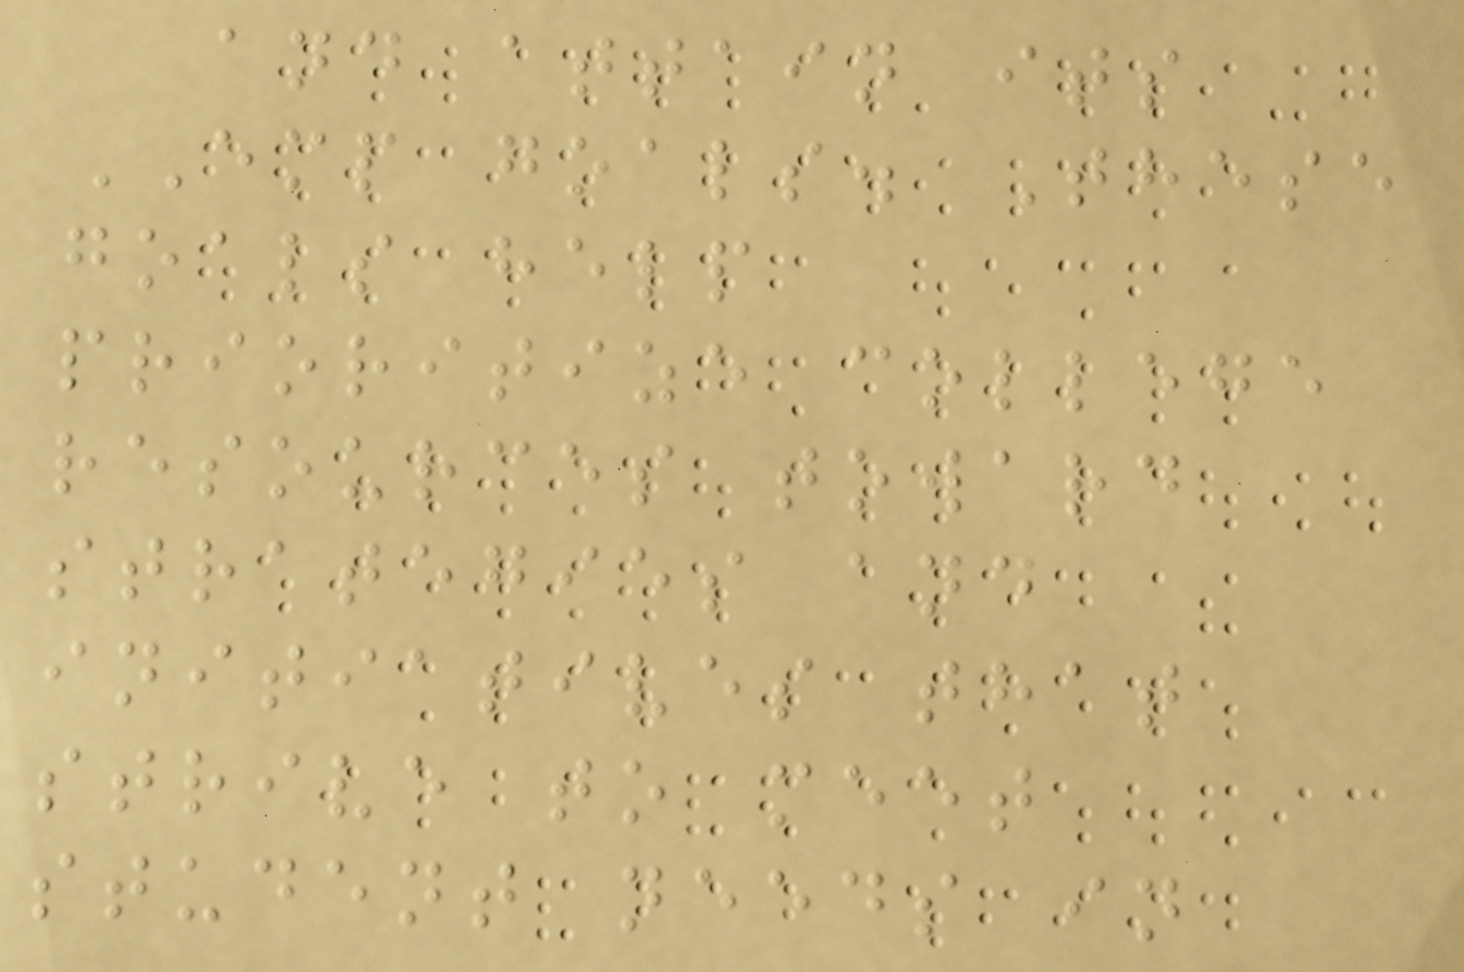and attain its
EMP goals. These
goals help
prioritize college
resources toward
strategies and
initiatives that
strive to meet
student needs in
